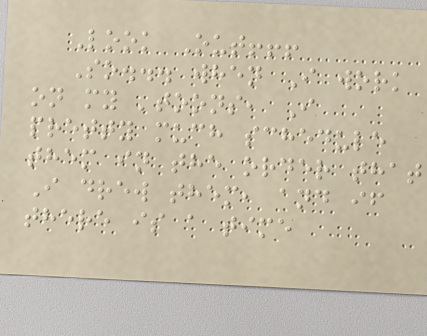Look Out!!!
So... when I work
on my 'toons, I
pretty much schedule
them in the order that
I drew them, and if
there is a time
